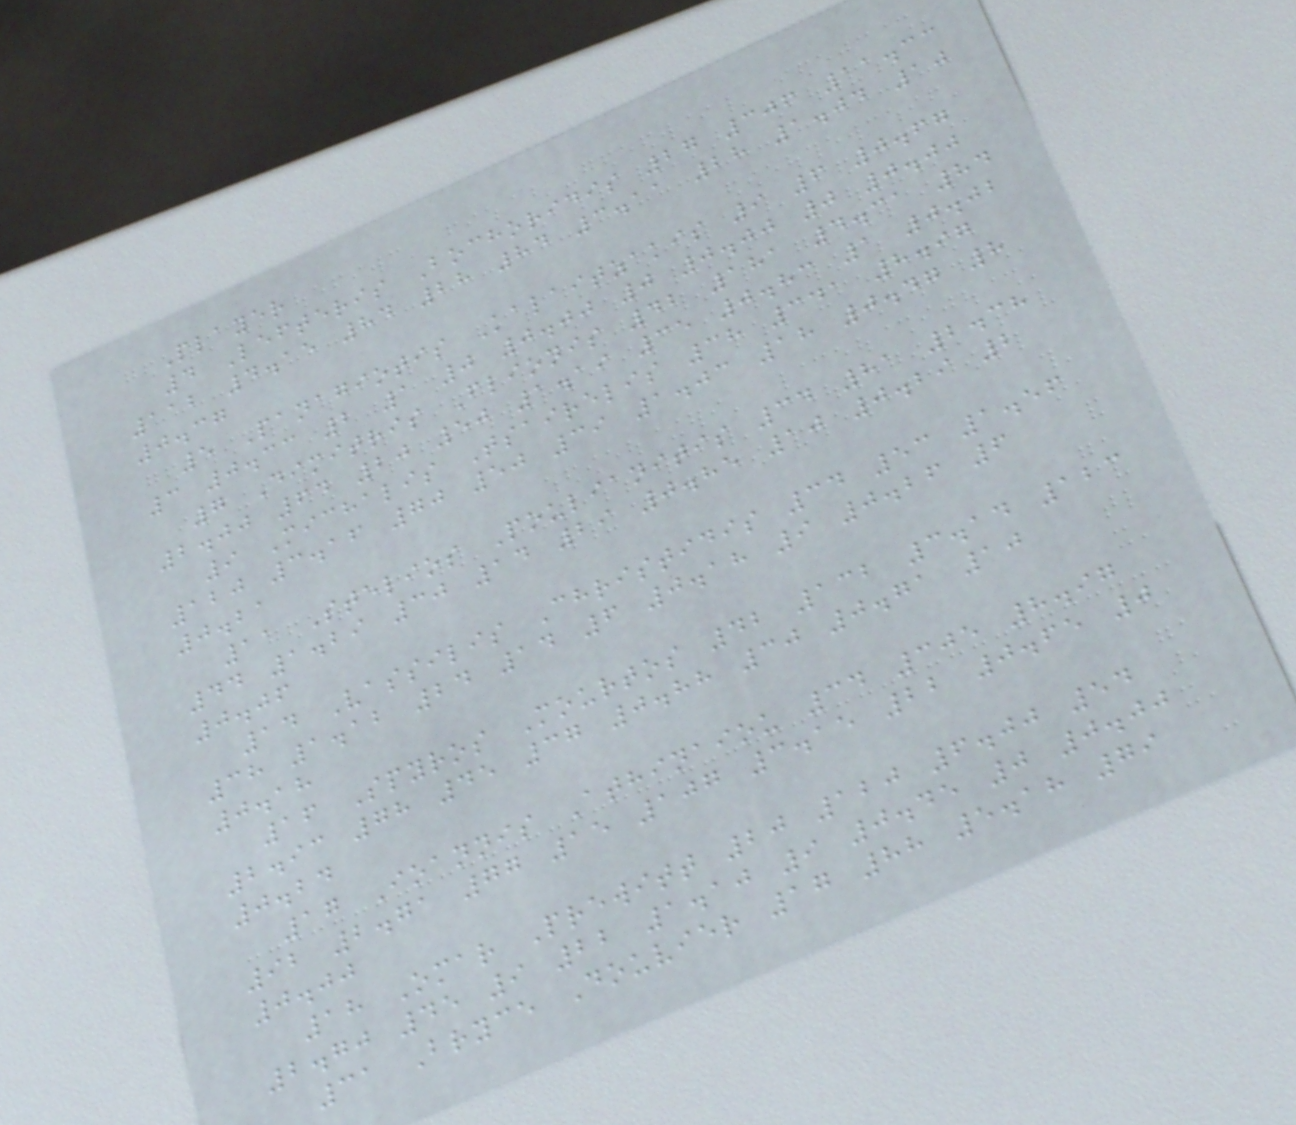Player
4 Lefteris Bochoridis 27 306 11.33
112 4.15 84 28 84 3.11 28 1.04 10
0.37
5 Panagiotis Kalaitzakis 9 6 0.67
3 0.33 2 1 0 0.00 0 0.00 0 0.00
7 Dimitris Flionis 42 181 4.31 84
2.00 64 20 50 1.19 35 0.83 1 0.02
9 Michalis Tsairelis 38 341 8.97
120 3.16 70 50 39 1.03 18 0.47 8
0.21
11 Stelios Poulianitis 34 81 2.38
44 1.29 30 14 29 0.85 10 0.29 2
0.06
14 Vassilis Christidis 34 53 1.56
38 1.12 24 14 6 0.18 9 0.26 6
0.18
16 Spyros Mourtos 42 132 3.14 123
2.93 78 45 37 0.88 30 0.71 10
0.24
17 Ioannis Athinaiou 34 305 8.97
92 2.71 77 15 107 3.15 22 0.65 0
0.00
18 Omar Prewitt 20 120 6.00 54
2.70 45 9 22 1.10 9 0.45 0 0.00
31 Bryce Douvier 17 88 5.18 79
